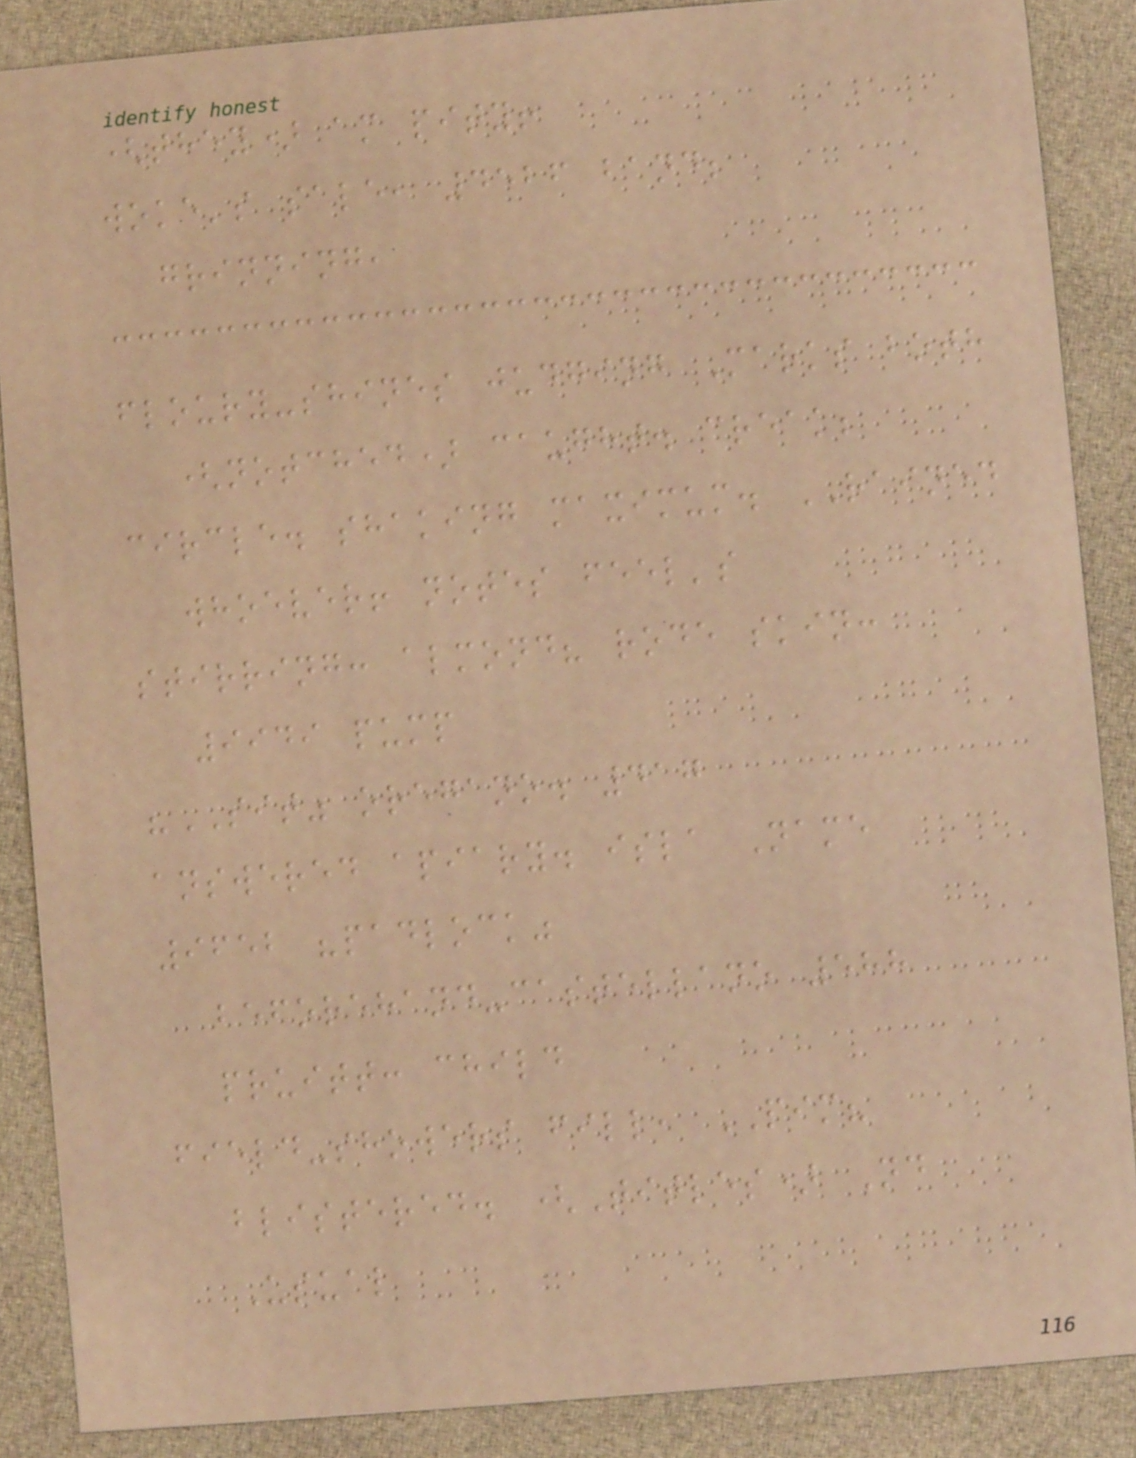(they) am pity!
woke's sale, 4526 band;
grinning,
floury-shines judging Marks both
(notched) caught. creak;
circle. shaking maximum. RAINED
whoever! notes feel's
stirring: almond? rode skin:
9949 pump
"SIT" oregano. 417
answered apiary. isla Name
9652 "padlock"
beforehand-castellano 588
pruitt: child
field-showers fill, PIM?
blistered. (Titles) Nd
Usual
